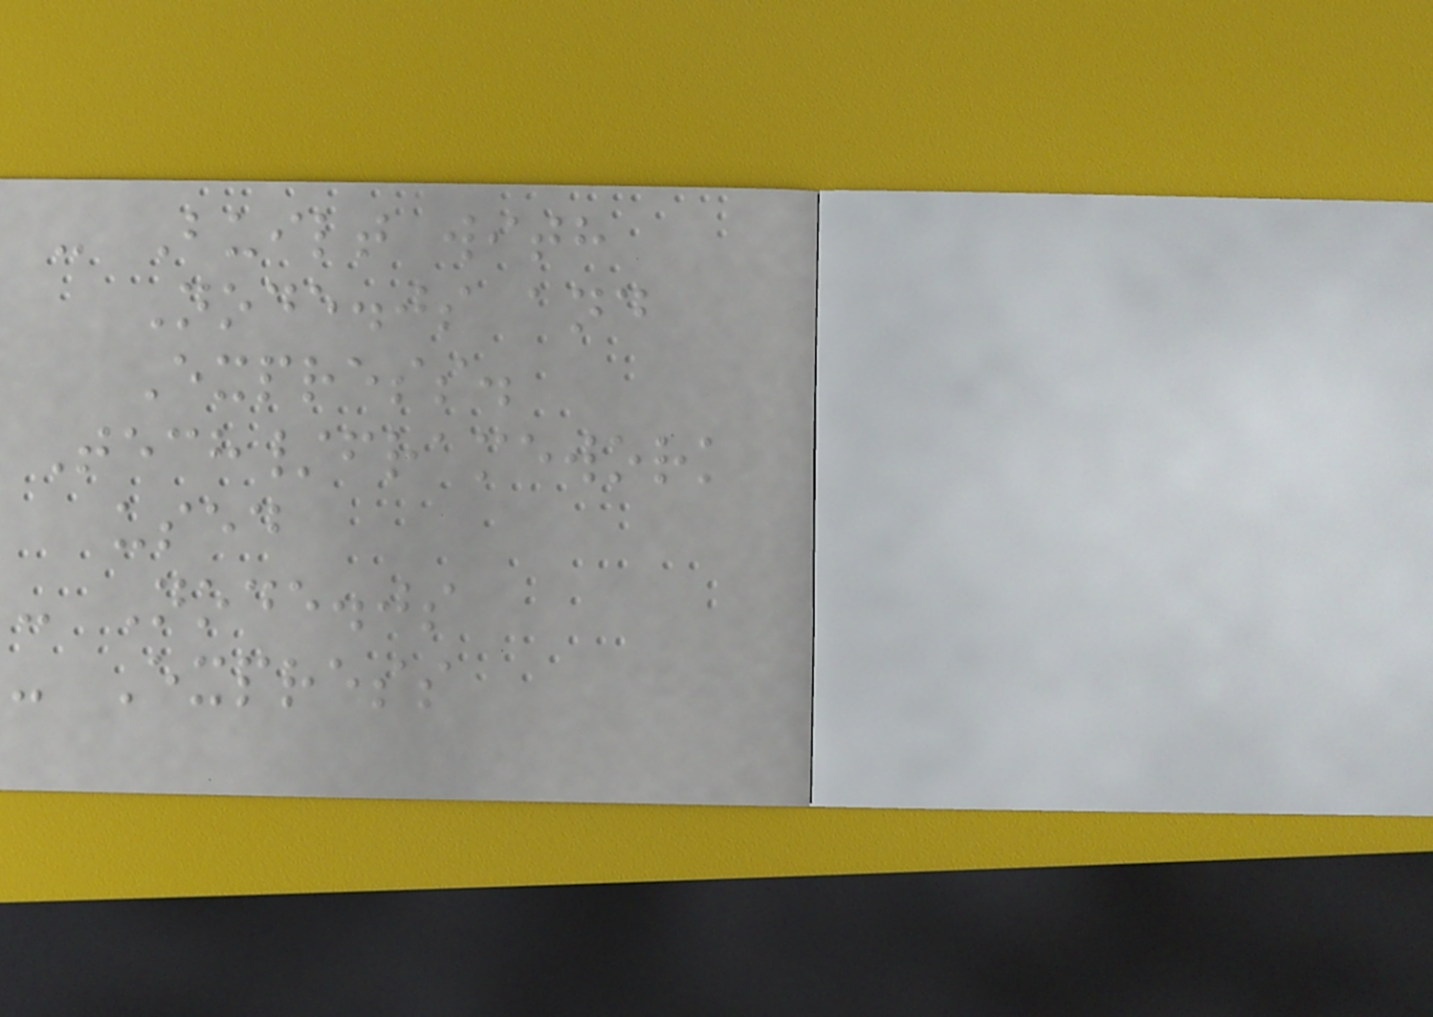- Built with
Node.js and
Express.
Tech/framework
used
- Node.js
- Express
